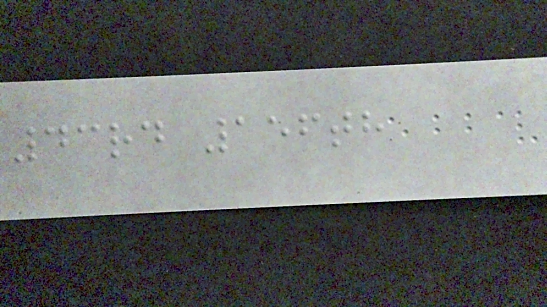43rd 156th
